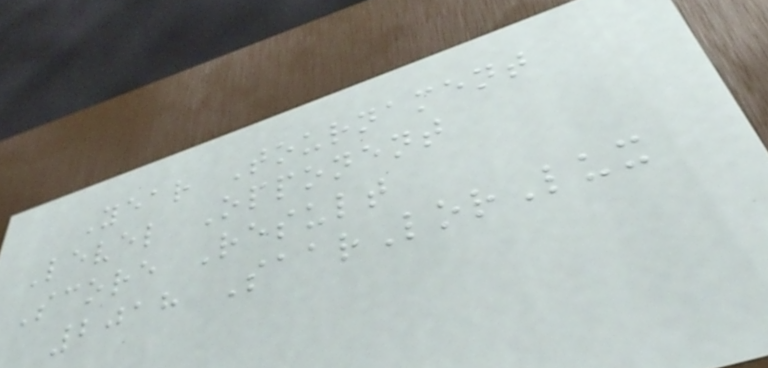Year Tournament
Level Opponent
Score Result
2018 SaarLorLux
